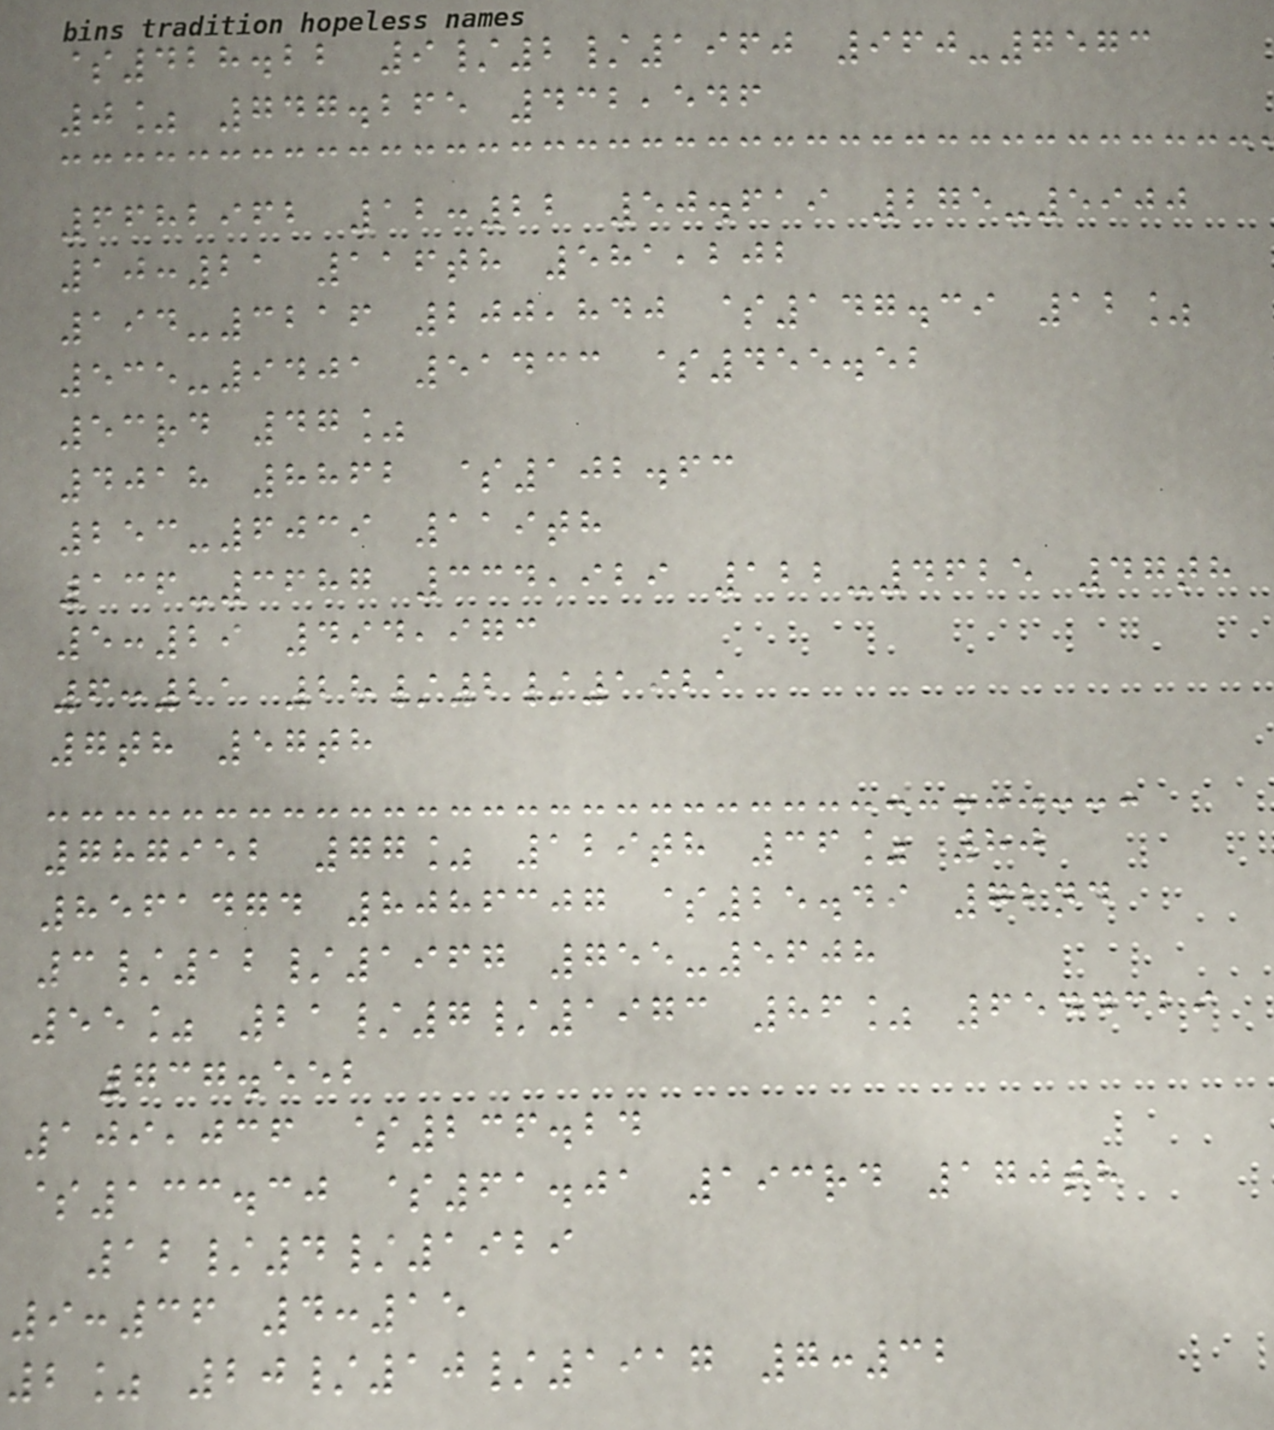$428.22 9/2/1960 960-7573
0% 747.265 432,546
6682962 12:22 50.619 275-5900
10:21 116th 581,202
194-3216 200,840 $147.39 12%
535-9401 51433 $455.52
53rd 47%
4018 8862 $102.63
253-6039 119th
136-3687 334,929 122-4625 47th
5:29 494,973
6:21 28/2/1921
7th 57th
787952 77% 129th 36% 80
8561474 8086307 $25.49 72nd
3/12/1967 755-5608
55% 21/7/1973 86% 6544329
737.552
109,036 $236.24
$133.30 $61.01 193rd 170th
12/4/1929
9:36 4:15
2% 20/10/1917 7:32
